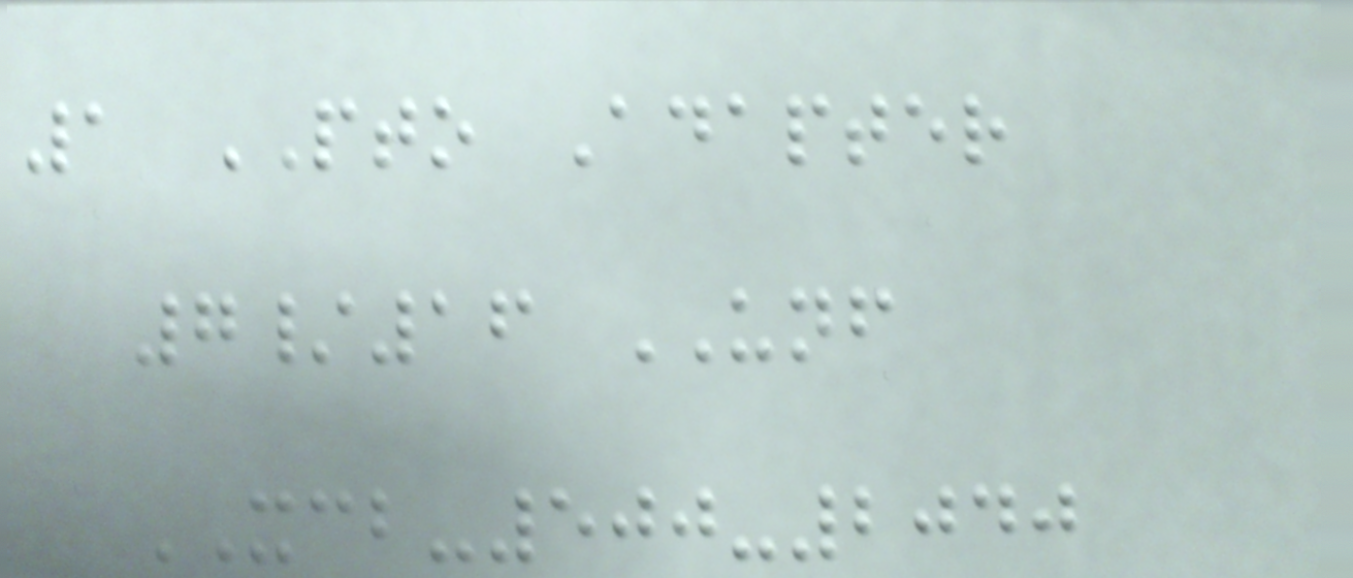1 PTO Adapter
7/16 UNF
XCB-500-2040
